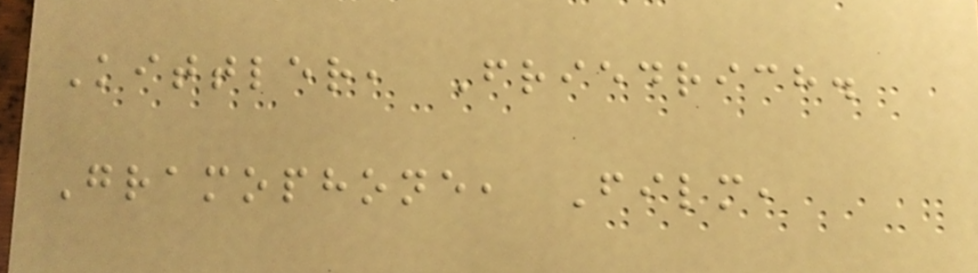Kittler, Friedrich.
Gramophone, Film,
